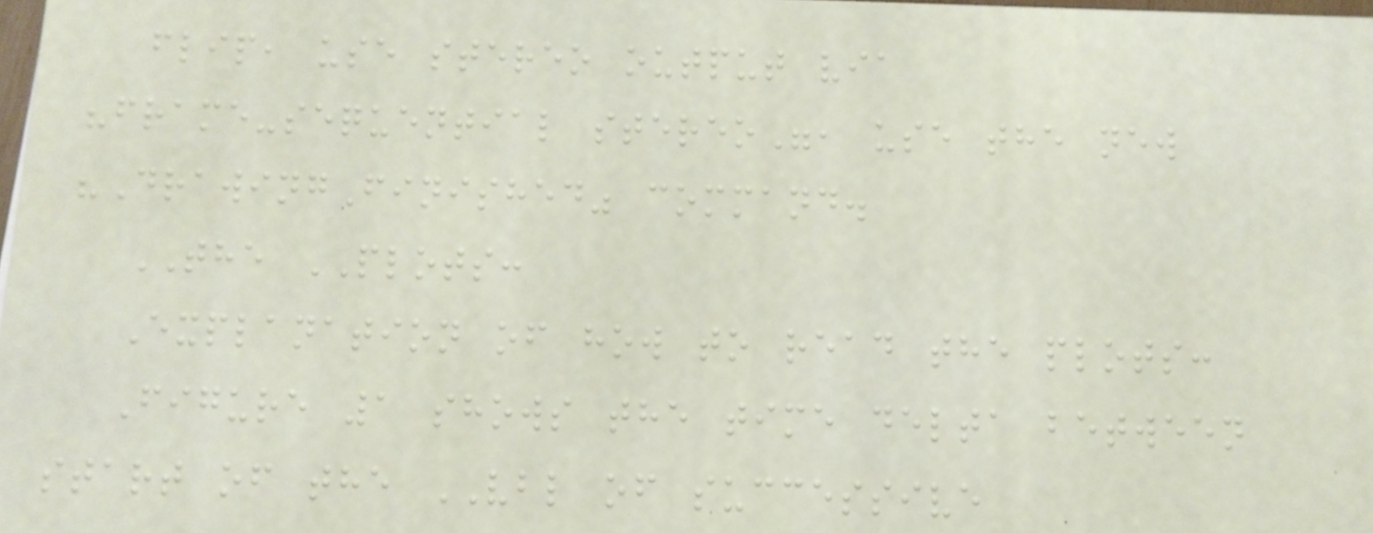flip, use stereo output via
"frame-sequential stereo", use the new
"DrawingFinished" command.
THE PLOTS:
Explanation of how to read the plots:
Figure 1 shows the time delta between
start of the VBL of successive
